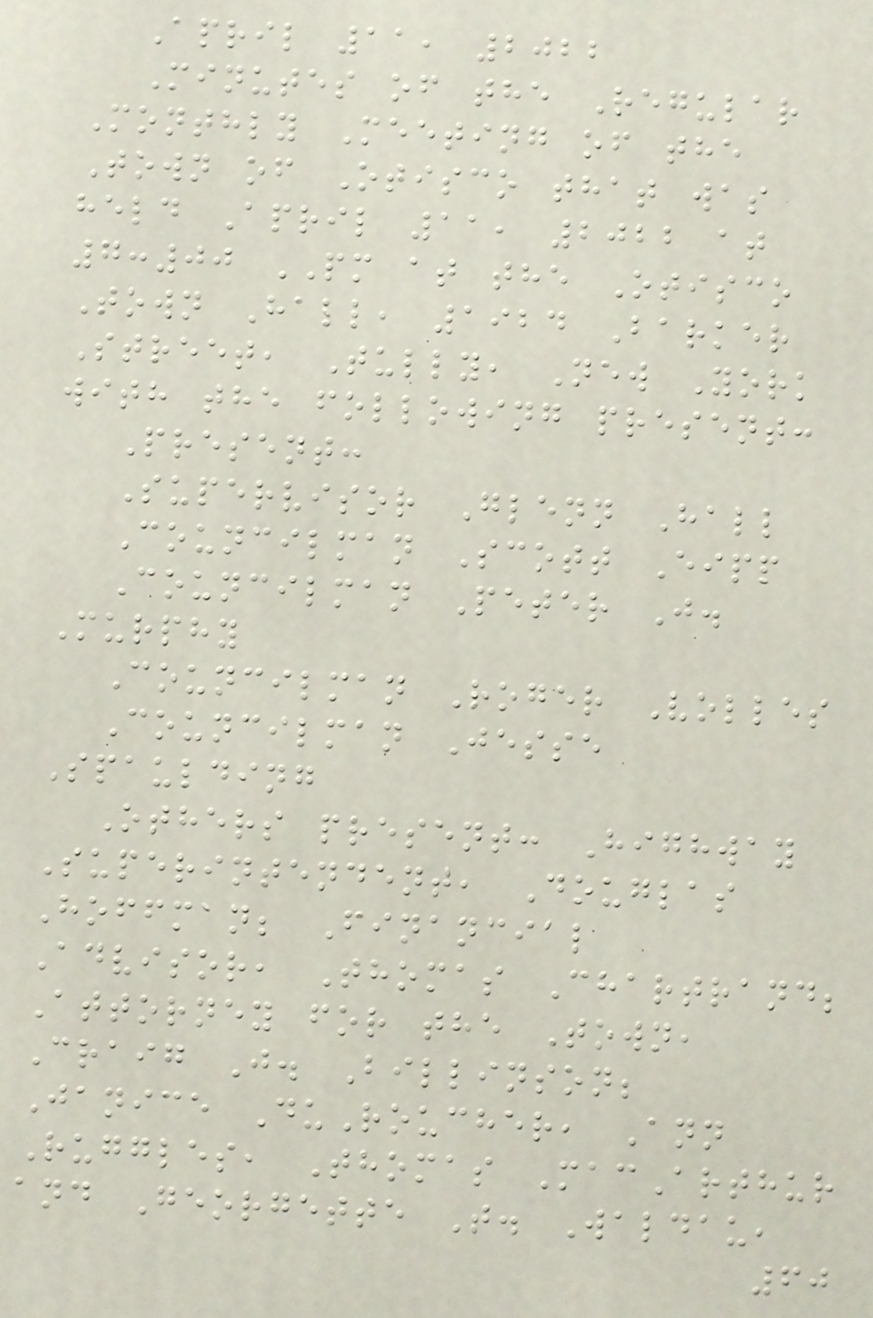April 11, 2022
Minutes of the Regular
Monthly Meeting of the
Town of Otisco that was
held April 11, 2022 at
7:00 PM at the Otisco
Town Hall, 1924 Barker
Street, Tully, New York
with the following present:
Present:
Supervisor Glenn Hall
Councilman Scott Eipp
Councilman Peter J.
Murphy
Councilman Roger Volles
Councilman Jesse
Spaulding
Others present: Highway
Superintendent, Douglas
Hoffman; Financial
Advisor, Thomas Chartrand;
Attorney for the Town,
Craig J. Billinson;
Janice DuRoucher, Ann
Ruggles, Thomas MacArthur
and Georgette T. Waldau,
60
